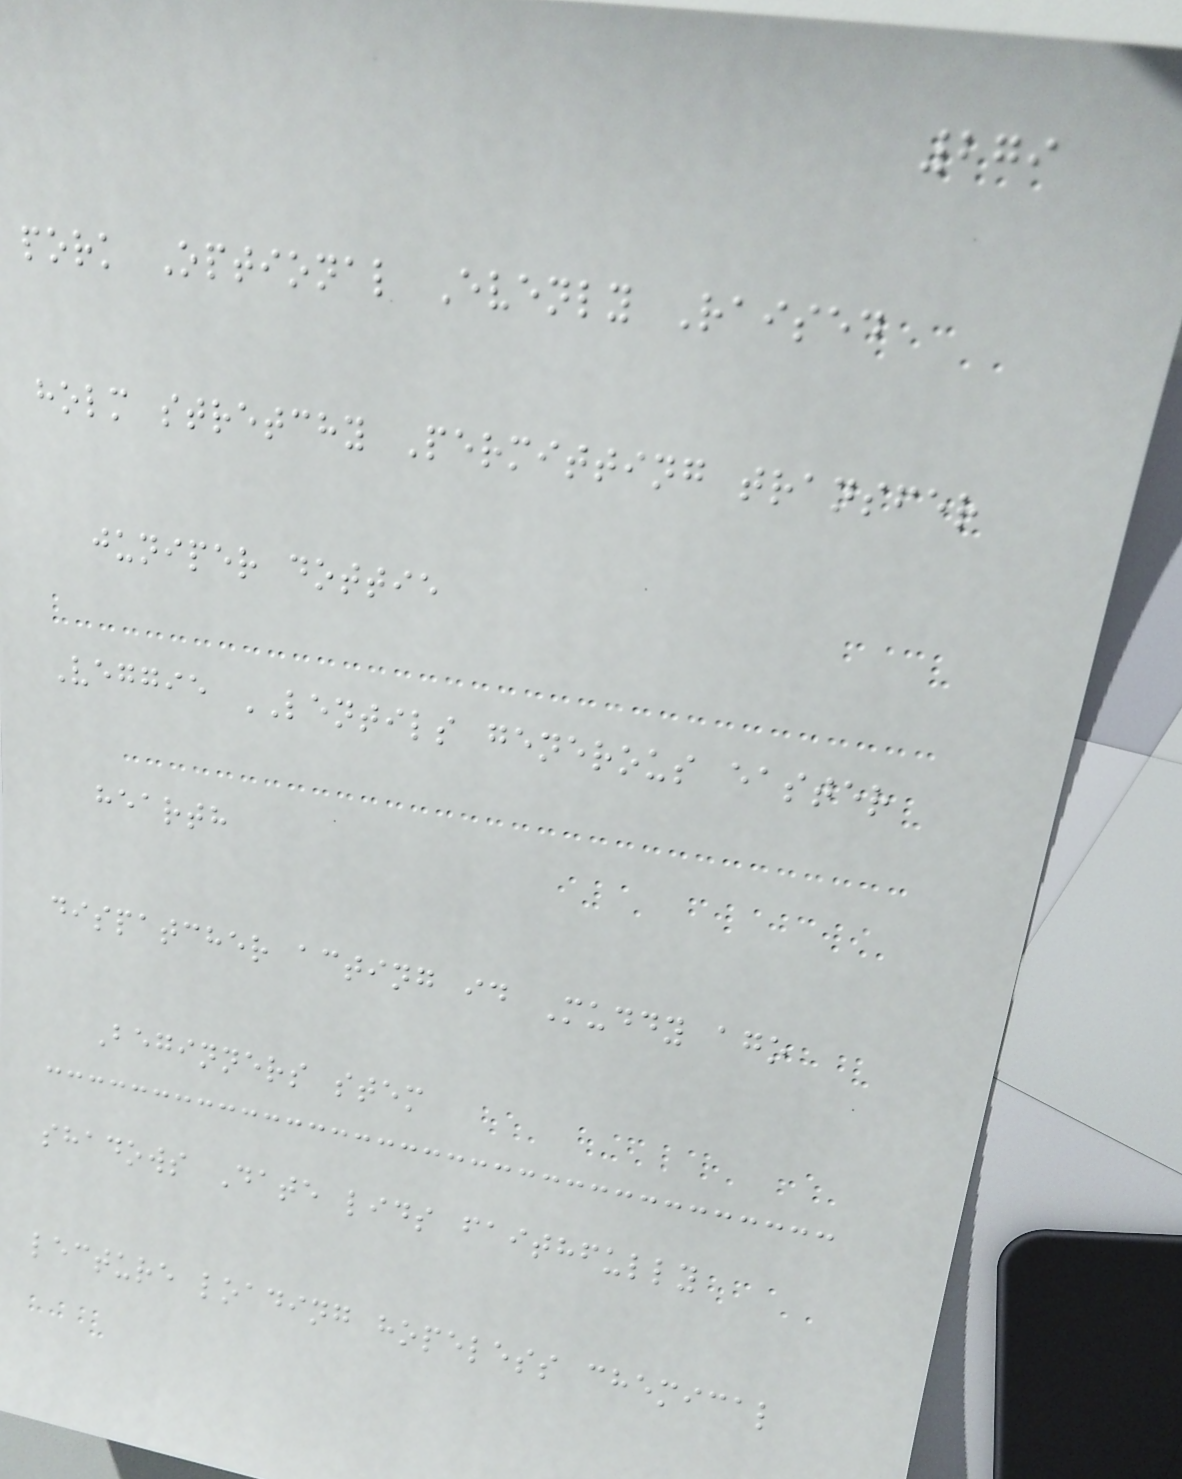279
pork Optional Evenly Raised
holm stretchy Permitting transfer
juniper dottie
Veggie LENTILS generous easter
hearth
dispatcher acting id Muddy ago
Beginners stem
shadows Date lids faithfully
lecture loading hopeless chemical
